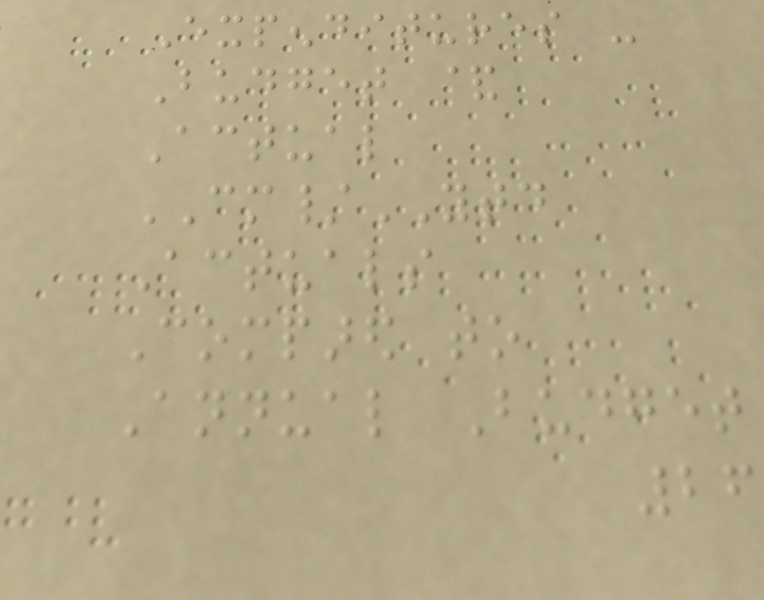Expenditures -
Budget &
Actual
CM/YTD
Actuals
Compared to
Annual Budget
26
